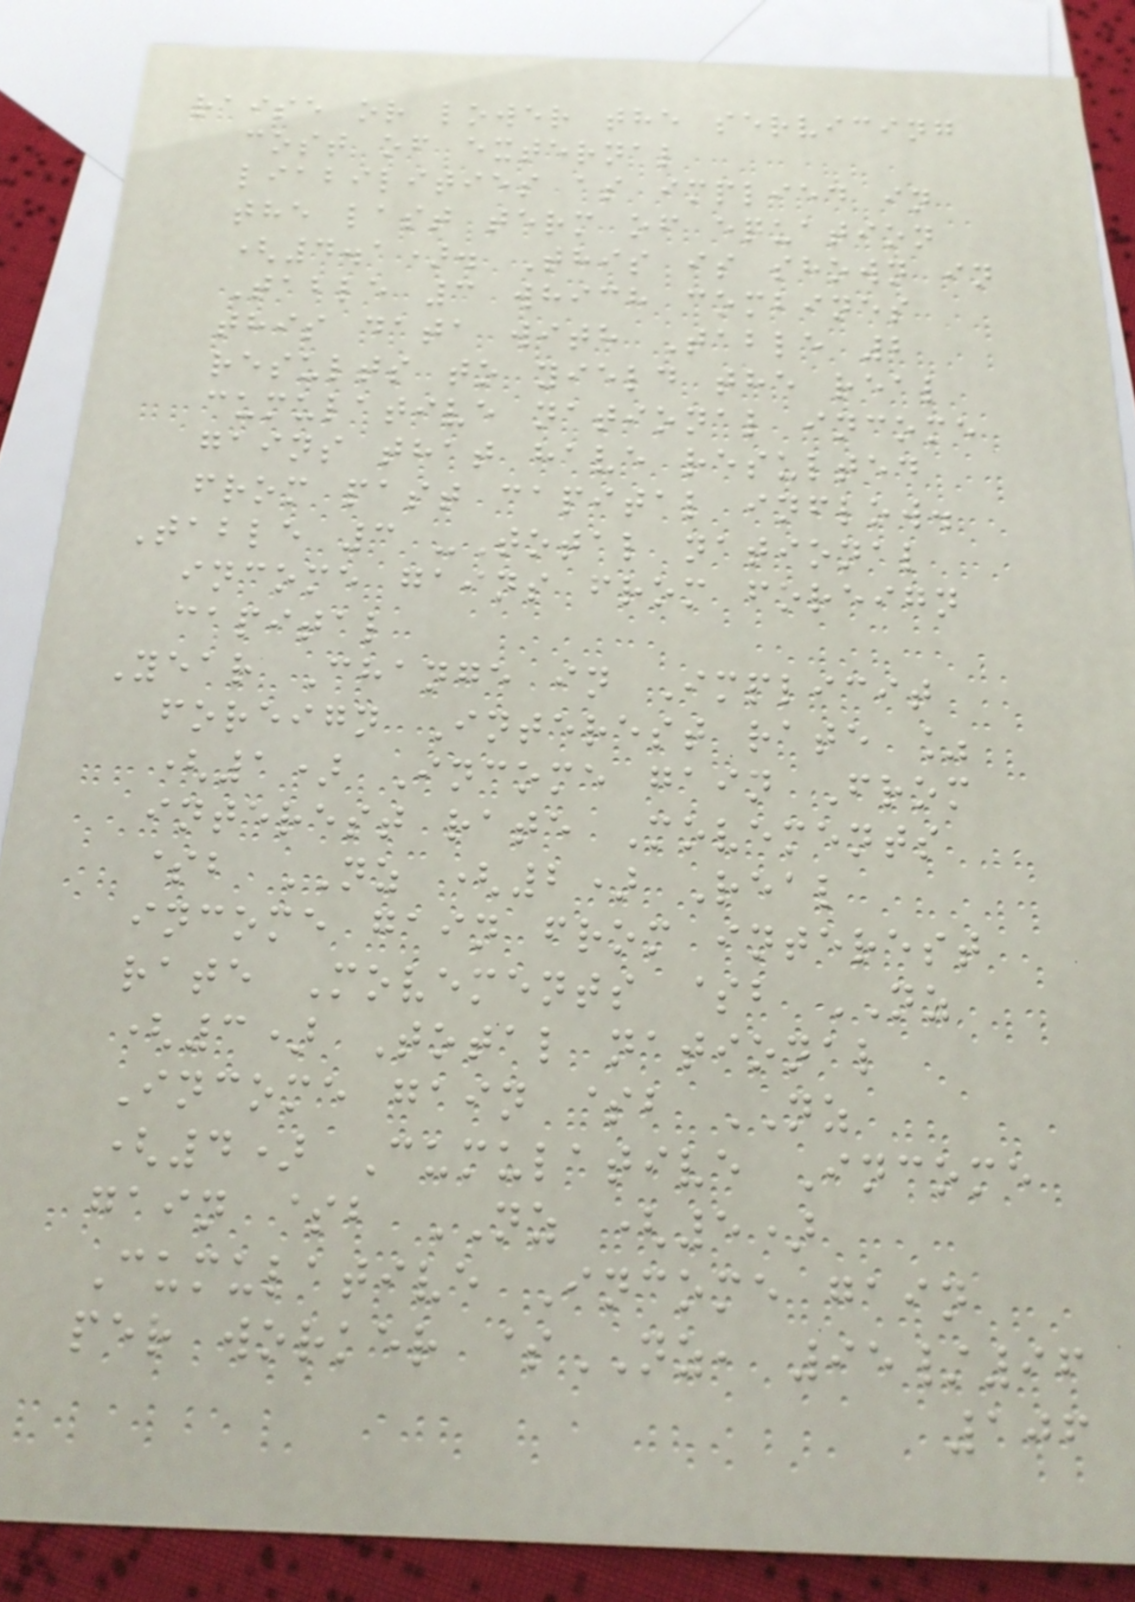raise or lower the servicing
cost of external
liabilities as implied in
the last term of equation
(4.1). This is shown in
Table 3 which combines
this data with Table 2
results to yield the real
cumulative national income
gains that have resulted
from past capital inflow.
Table 3 -Total national
income gains from foreign
capital
Year Change in Implicit
foreign Interest rate %
(1) Income gain From
interest rate Movements
$b NZ (2) Real
income gain from interest
rate Movements $b NZ
(3) Total national
Income gain $b NZ
(4) Cumulative Income
gain $b NZ (5)
Cumulative Income gain
per worker $NZ, 95/96
106
